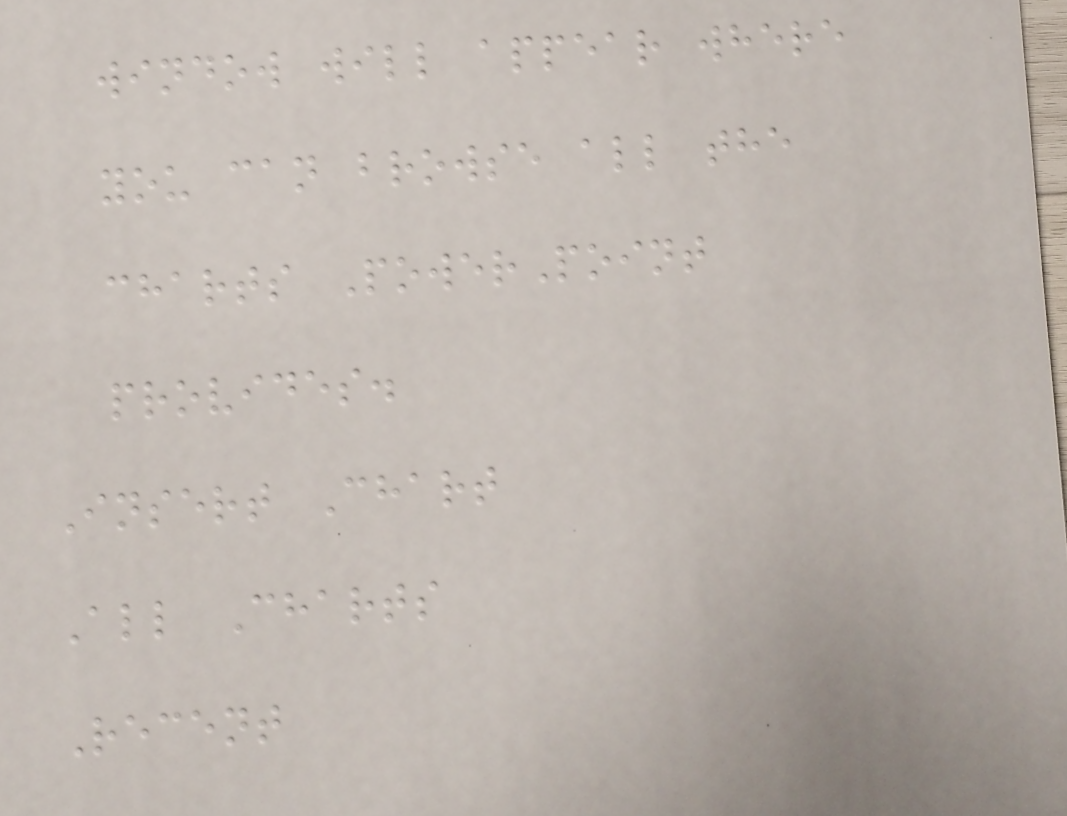window will appear where
you can browse all the
charts PowerPoint
provides.
Insert Chart
All Charts
Recent
